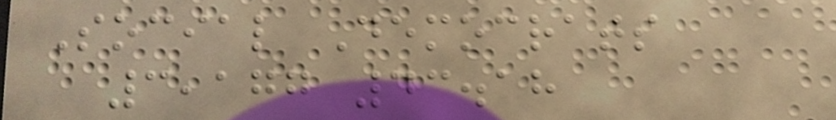Social Democrats
3,177 43.18
